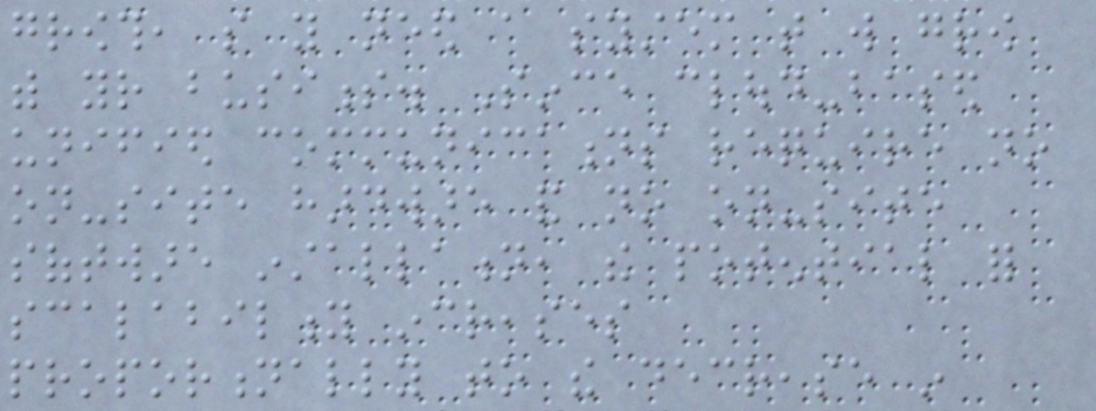growth, so you need a system that will grow
with your business. Since cloud-based
unified communications require no
on-site hardware and no on-site
software installation, the potential for
scalability increases
proportionally to the decrease in
